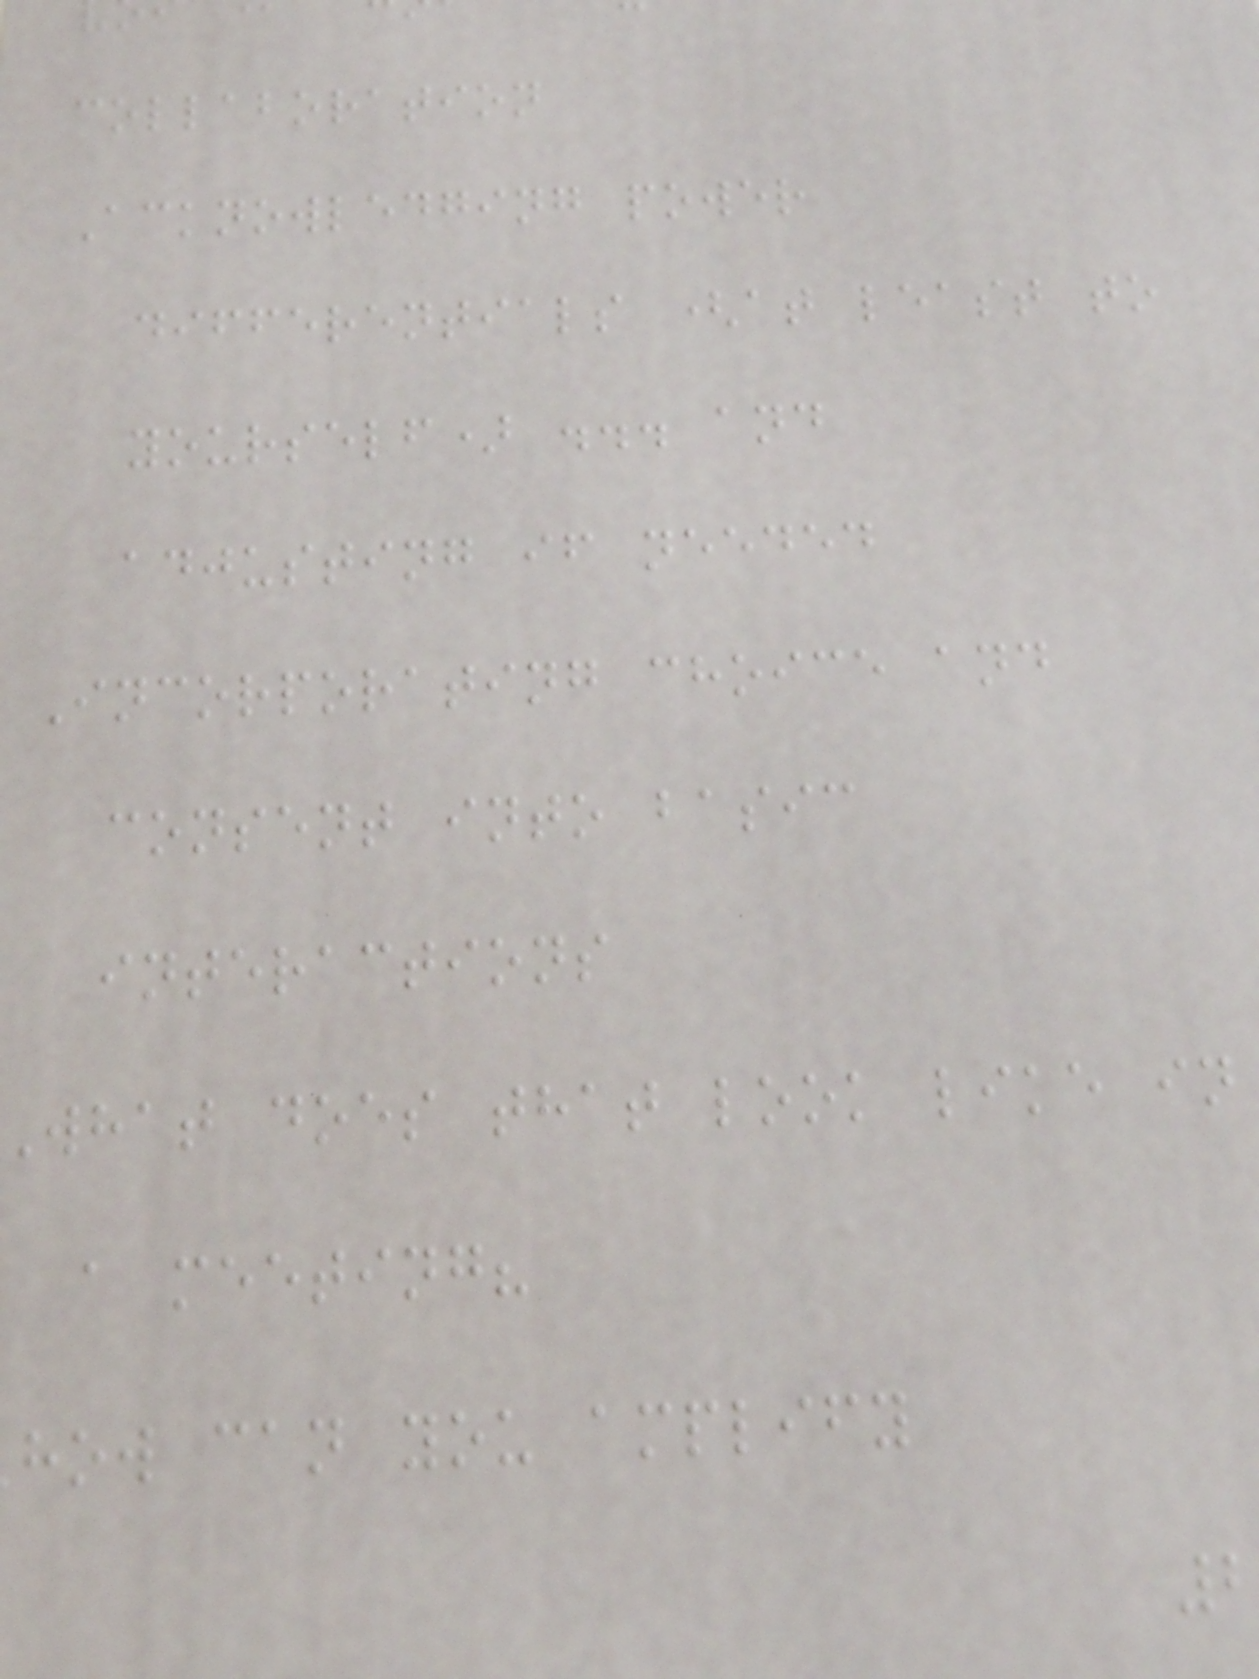collaboration
Acknowledging power
differentials (at least to
yourself) ... and
adjusting if needed
Incorporating choice and
consent into basic
interactions
what does that look like in
a meeting?
how can you amplify
